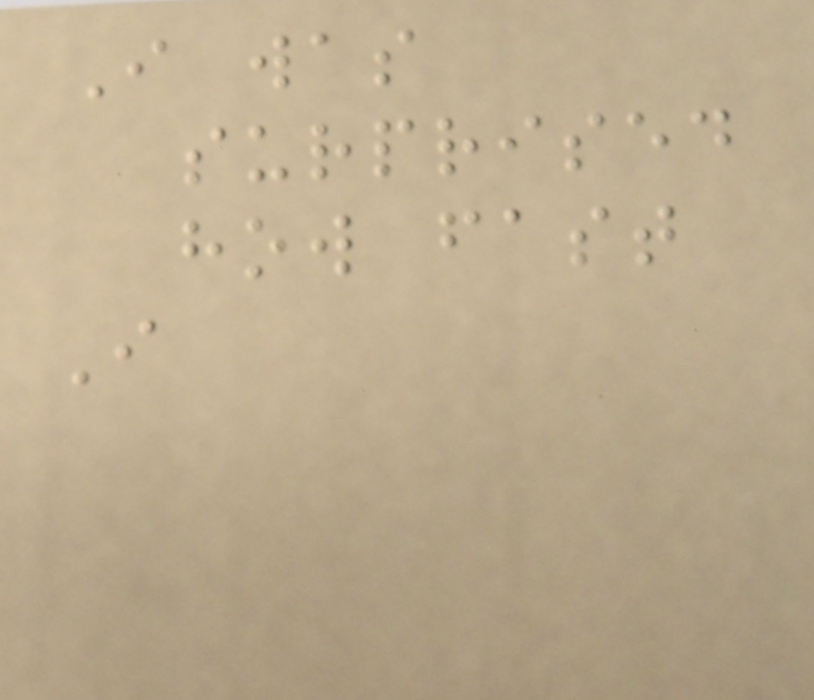I was
surprised
how fast
I
